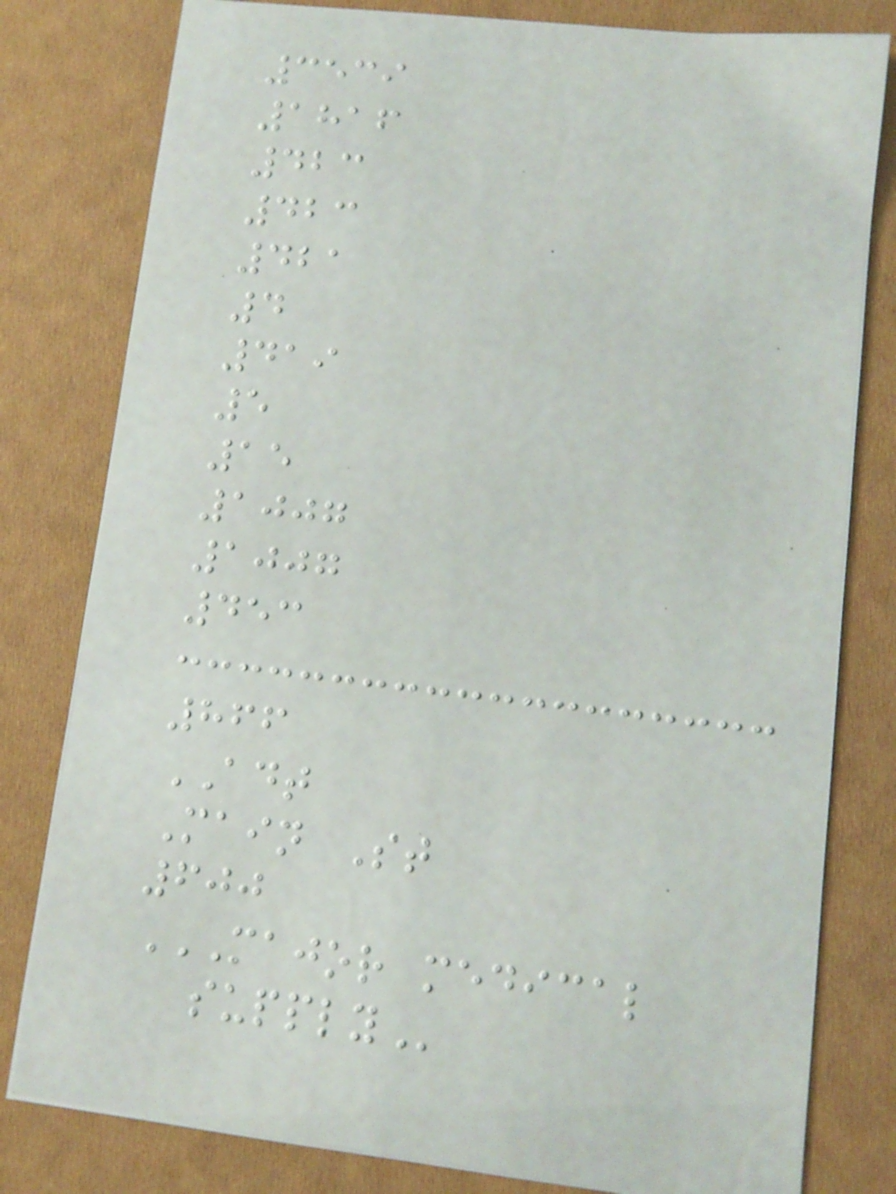3539
1816
423
423
421
4
419
5
15
1007
1007
453
866
ADT
Main St
600
MAJOR MEDICAL
SUPPLY
